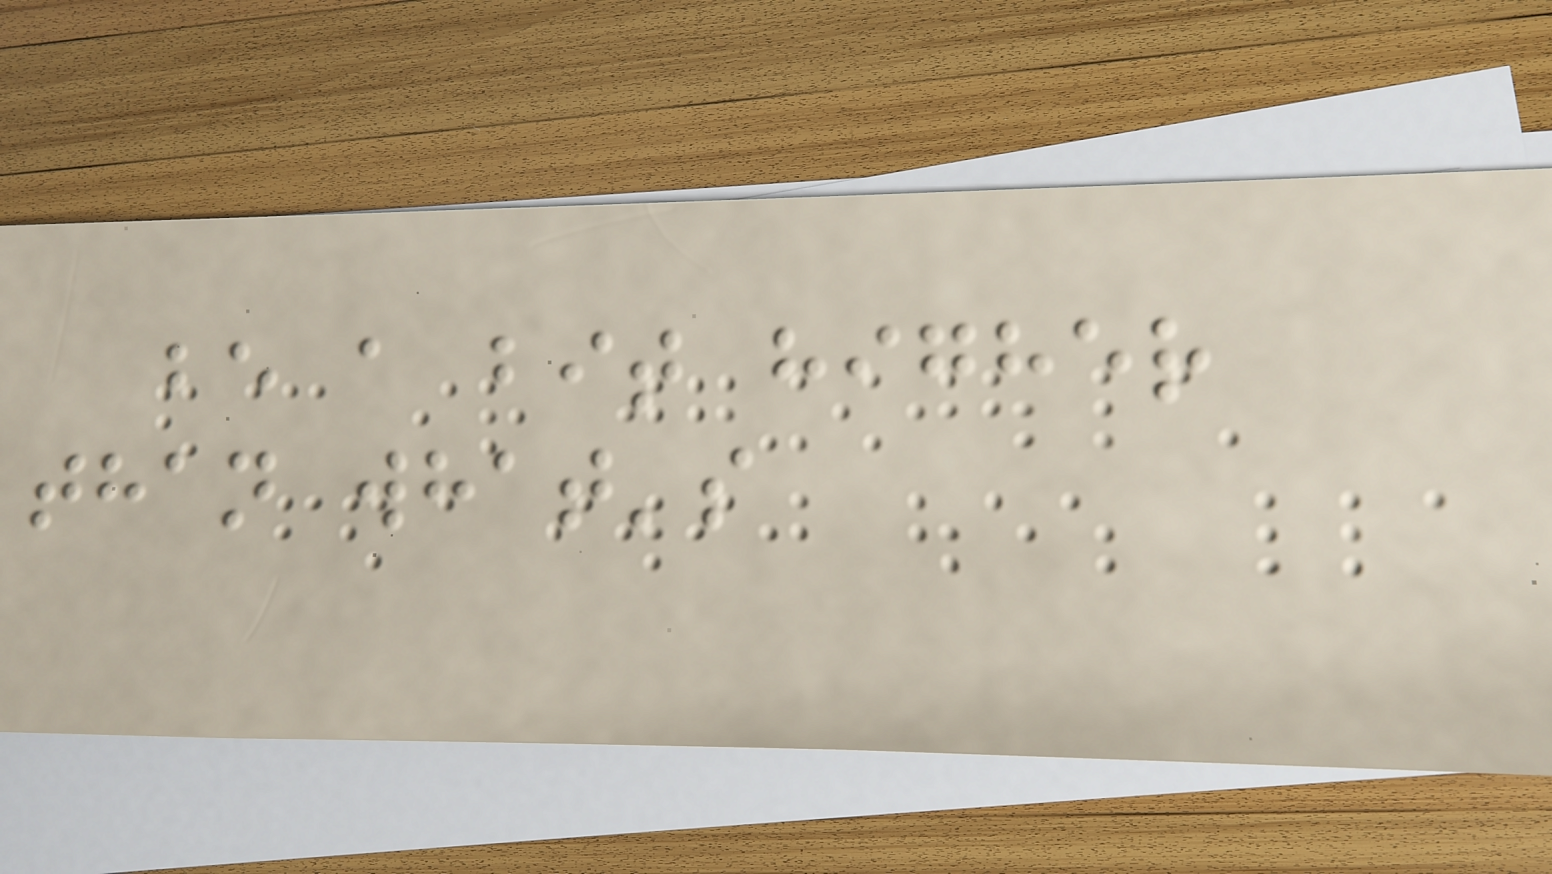be a bit higher
than what's
